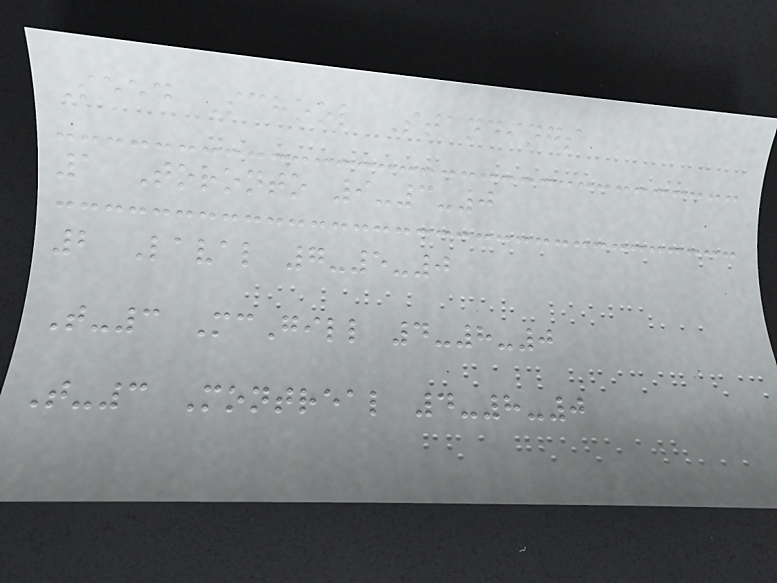Seed School Standings
1 Toronto 9-3-0
2 Laval 7-5-0
T-3 McGill 4-8-0
T-3 Montreal 4-8-0
